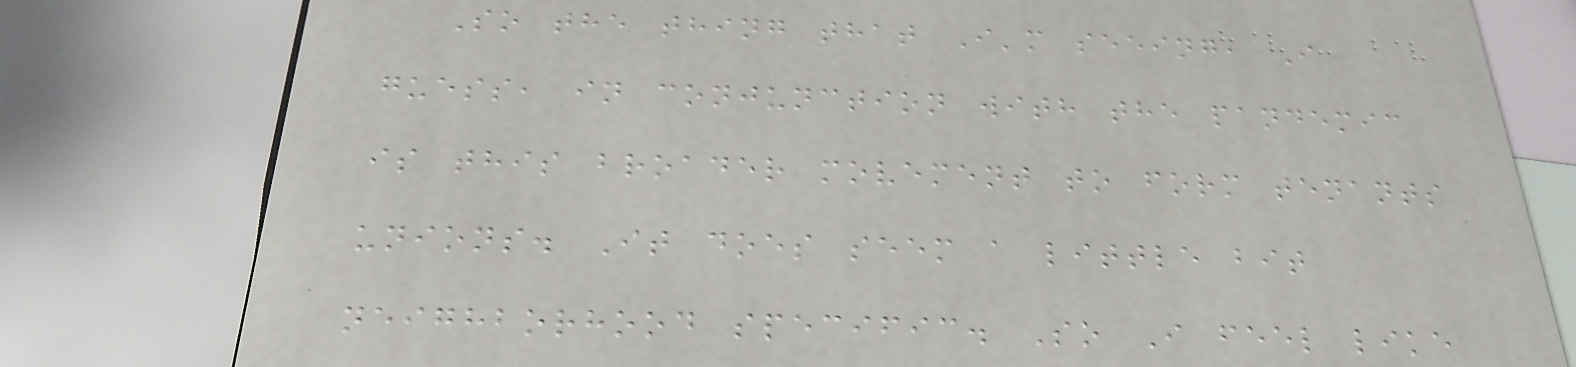So the thing that I'm seeing, I
guess, in conjunction with the pandemic
is this broader movement to form tenants
unions. It does seem a little bit
neighborhood specific. So I feel like
